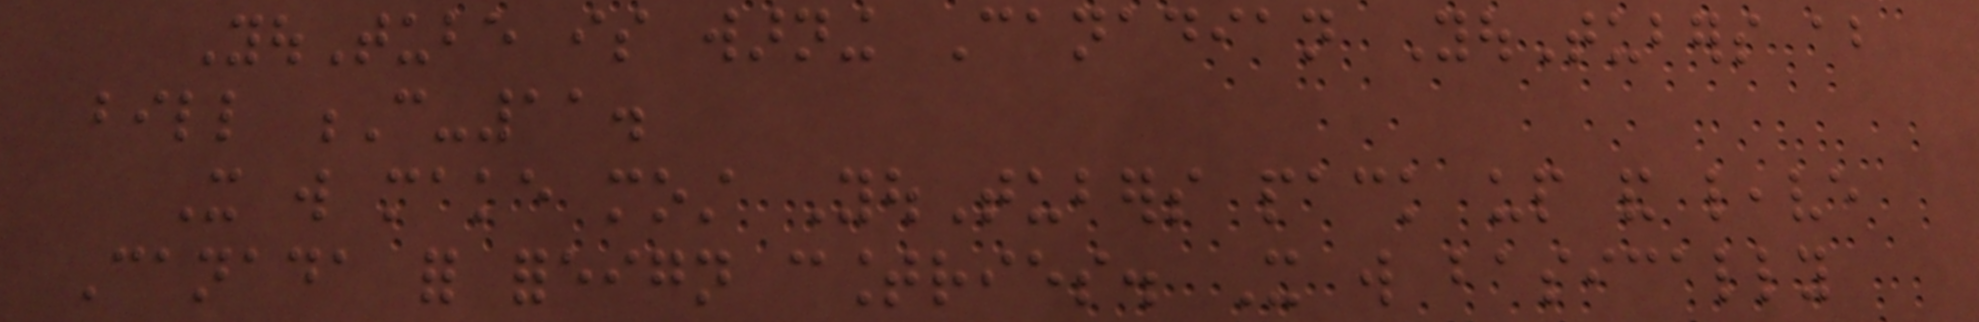YouTube is warning Canadian YouTubers about
bill C-11.
It will make most YouTubers pack up and leave
Canada for foreign countries. It will basically
